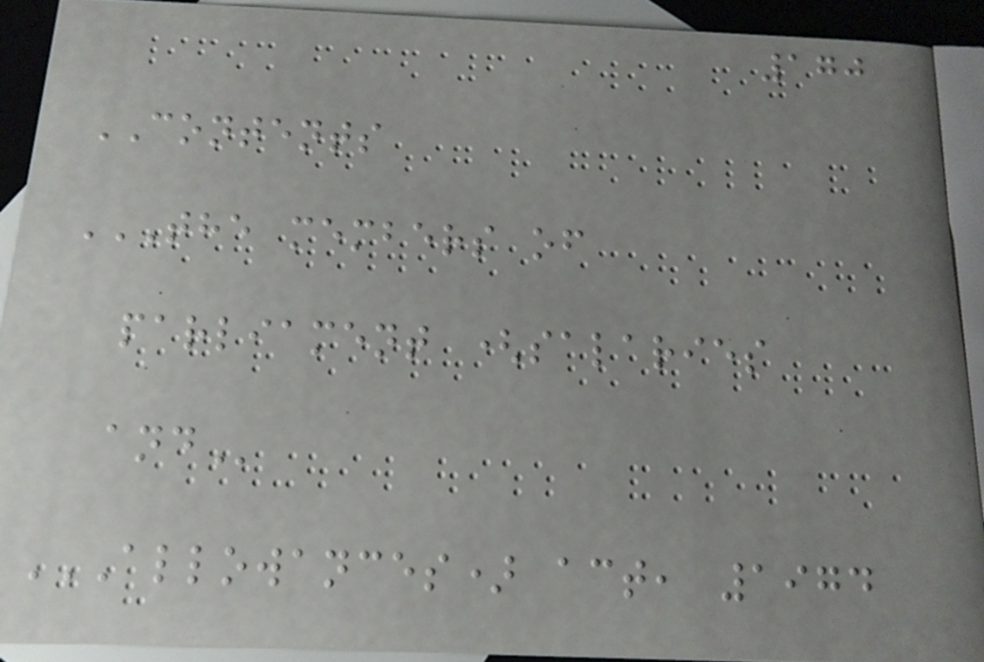170
CONTENTS
THE MEMBERS OF
PARLIAMENT (SALARIES
AND
ALLOWANCES) ACT, 1974
